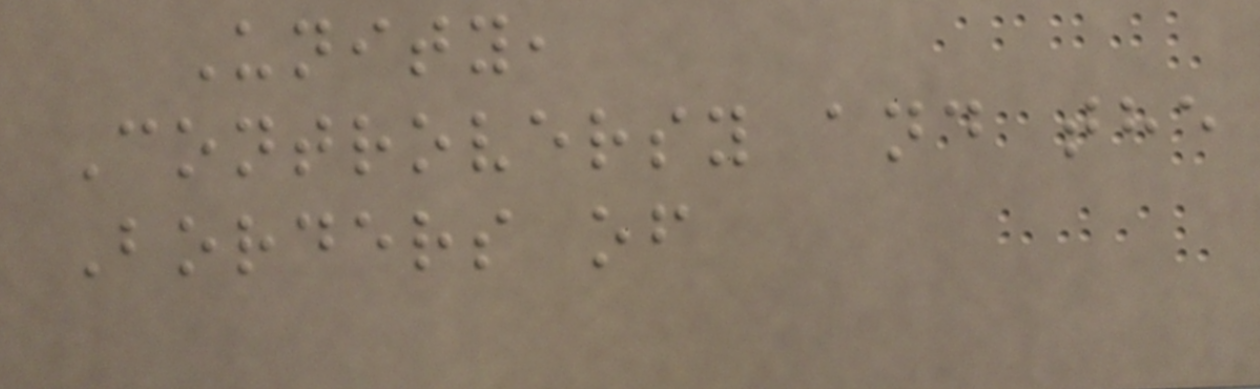Unity,
Controversy and the
Borders of
